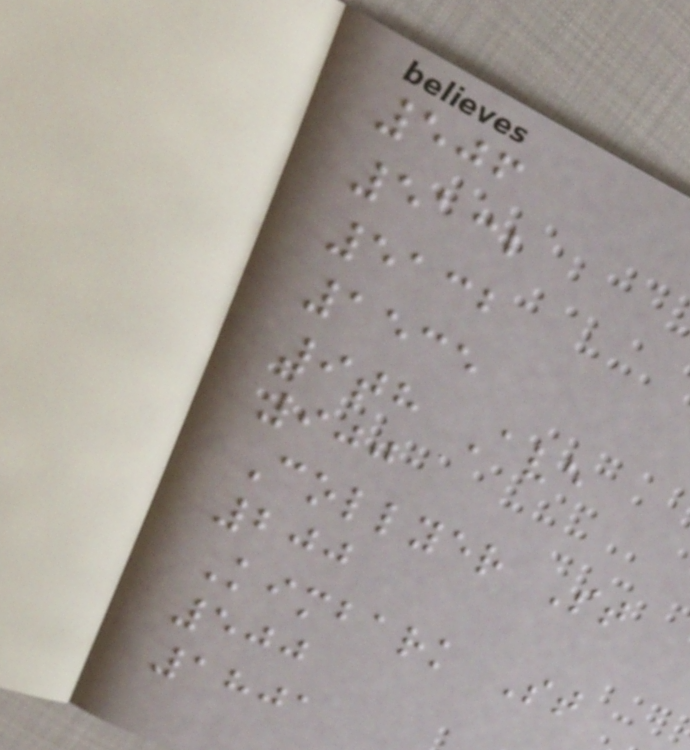506
5132
5132
1535
9th Ave
900
Collyer St
200
Kimbark St
500
1801
